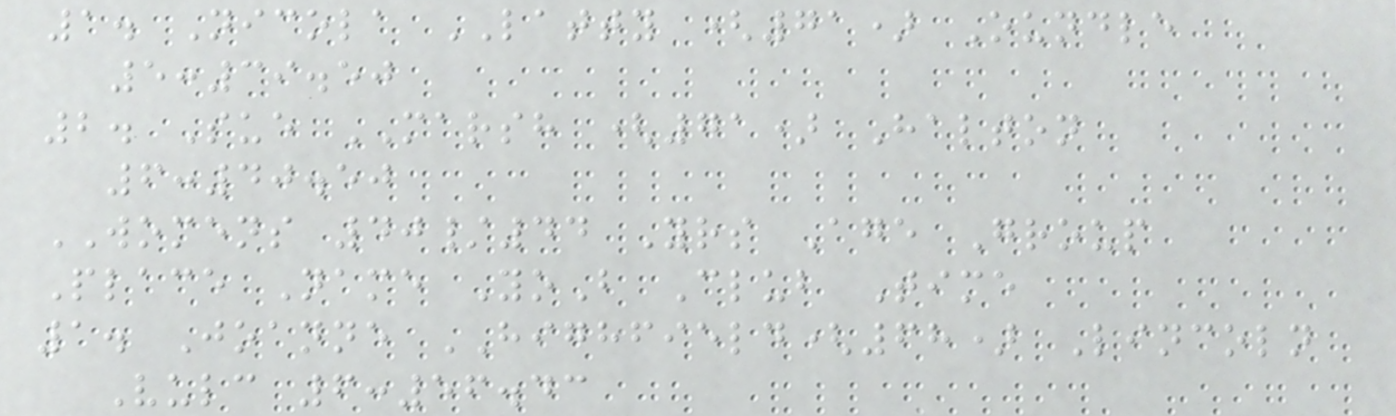1. Nicola LATTY (71) Oundle
5:39.50
2. Sue MARSH (71) Halton
6:40.50
WOMENS 40/44 Yrs Age Group
Place Name YoB Club Time
1. Joanne HIGHFIELD(68) Lincoln
Vulc 6:56.43
